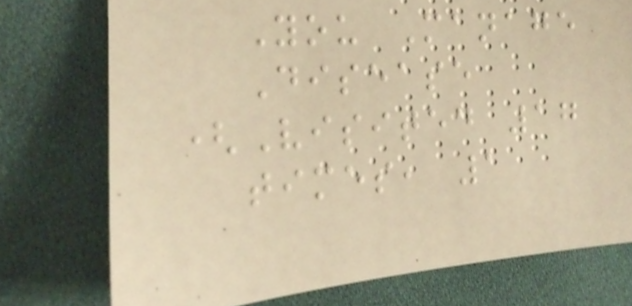You Manage
Disease
(Visited 17
times, 1
